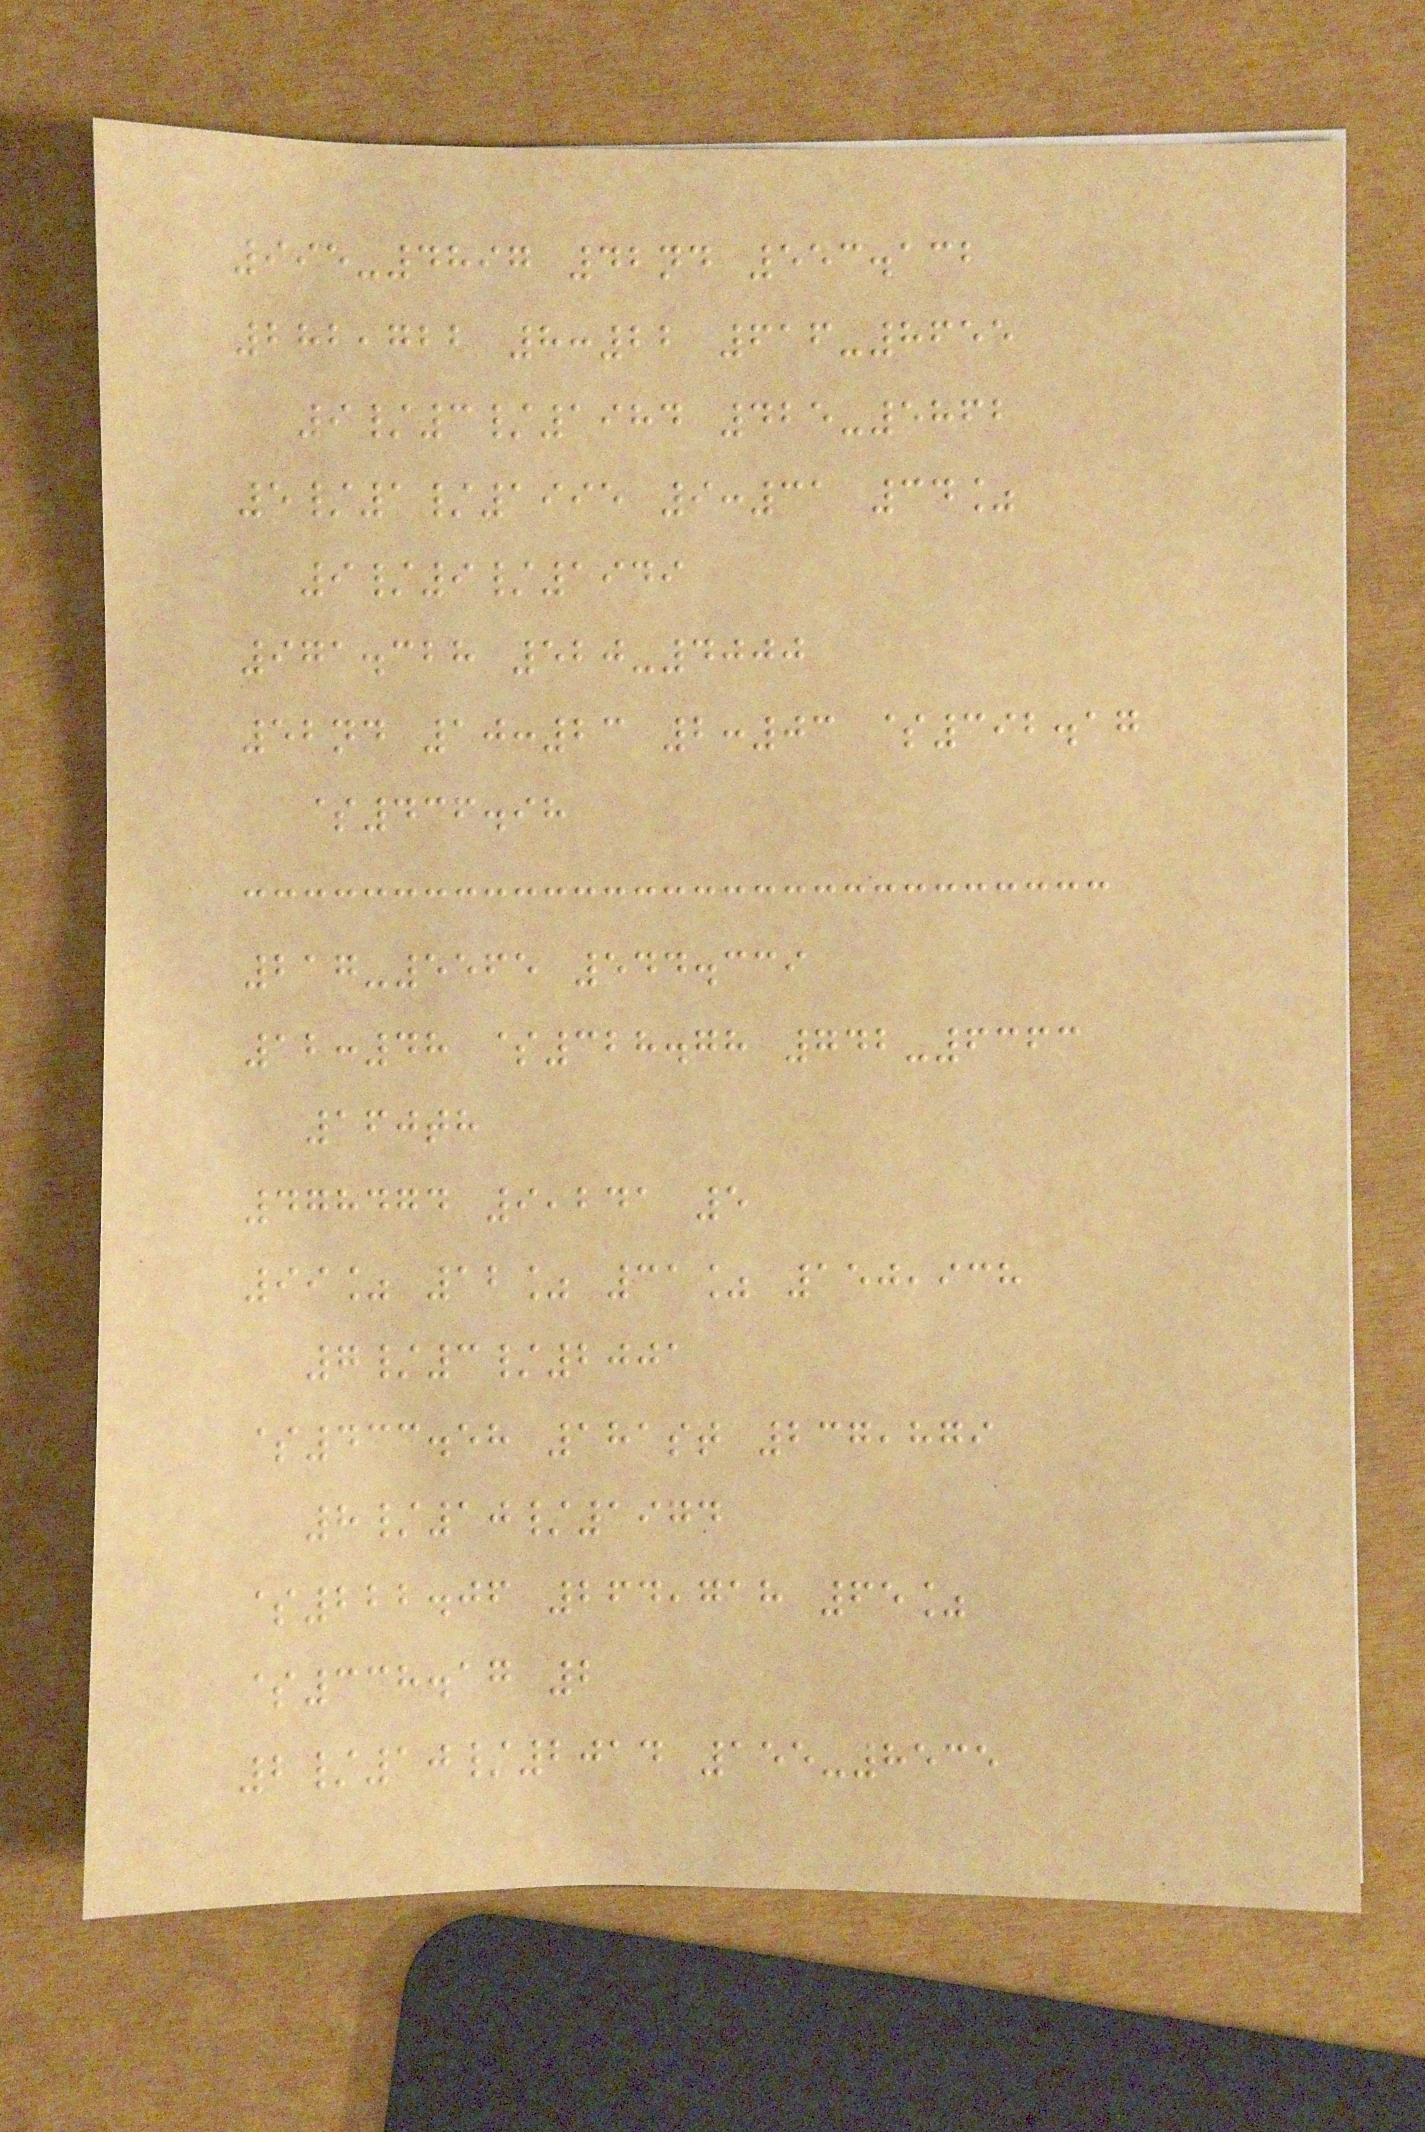995-4897 42nd 553.132
282,722 8:22 616-8655
9/3/1984 425-5862
5/1/1995 9:31 34%
9/9/1949
971.328 520-4000
52nd 10:23 2:03 $392.17
$436.98
217-5565 544.339
12:48 $328.78 742-6363
160th
478474 9,241 5
99% 12% 31% 150,938
7/3/2001
$433.58 181st 237,879
8/10/1974
$222.06 264,718 65%
$338.17 2
2/10/2014 155-8535
